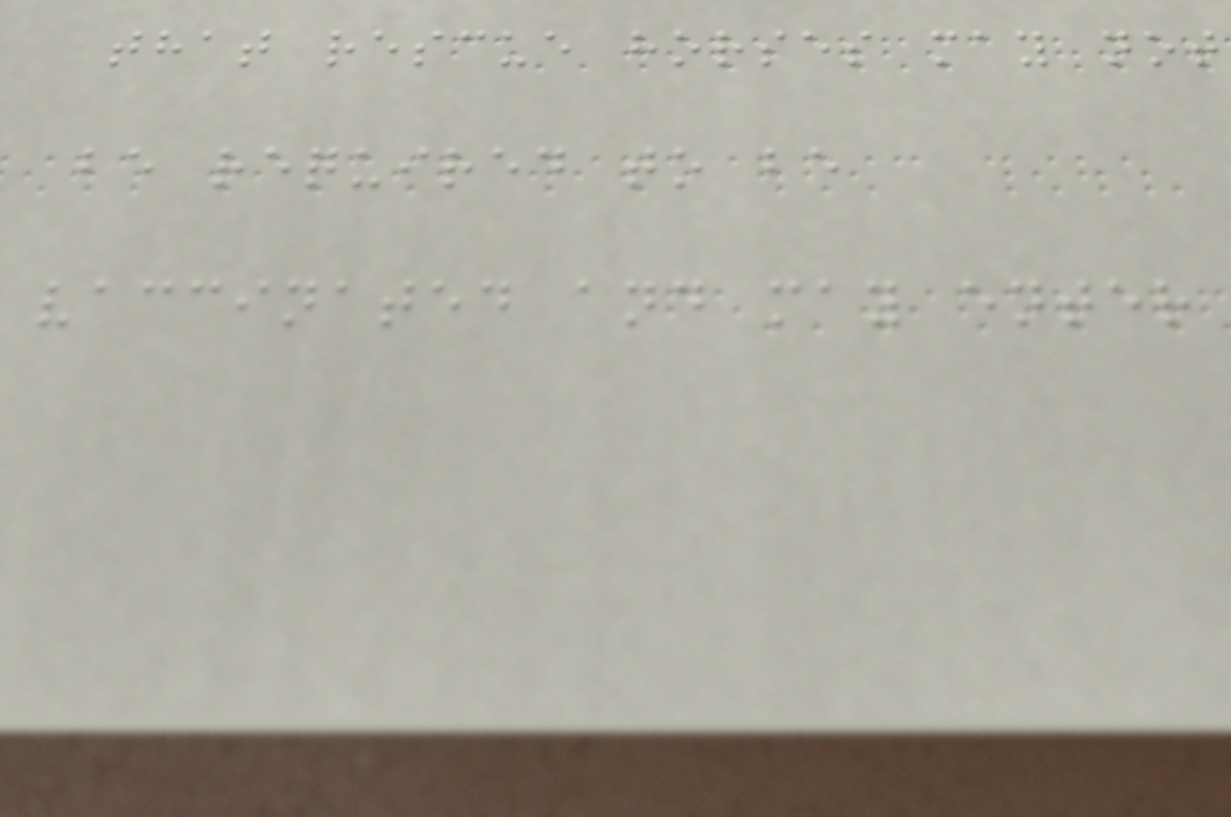that rescue horses may not
be required to be
vaccinated and may enter
